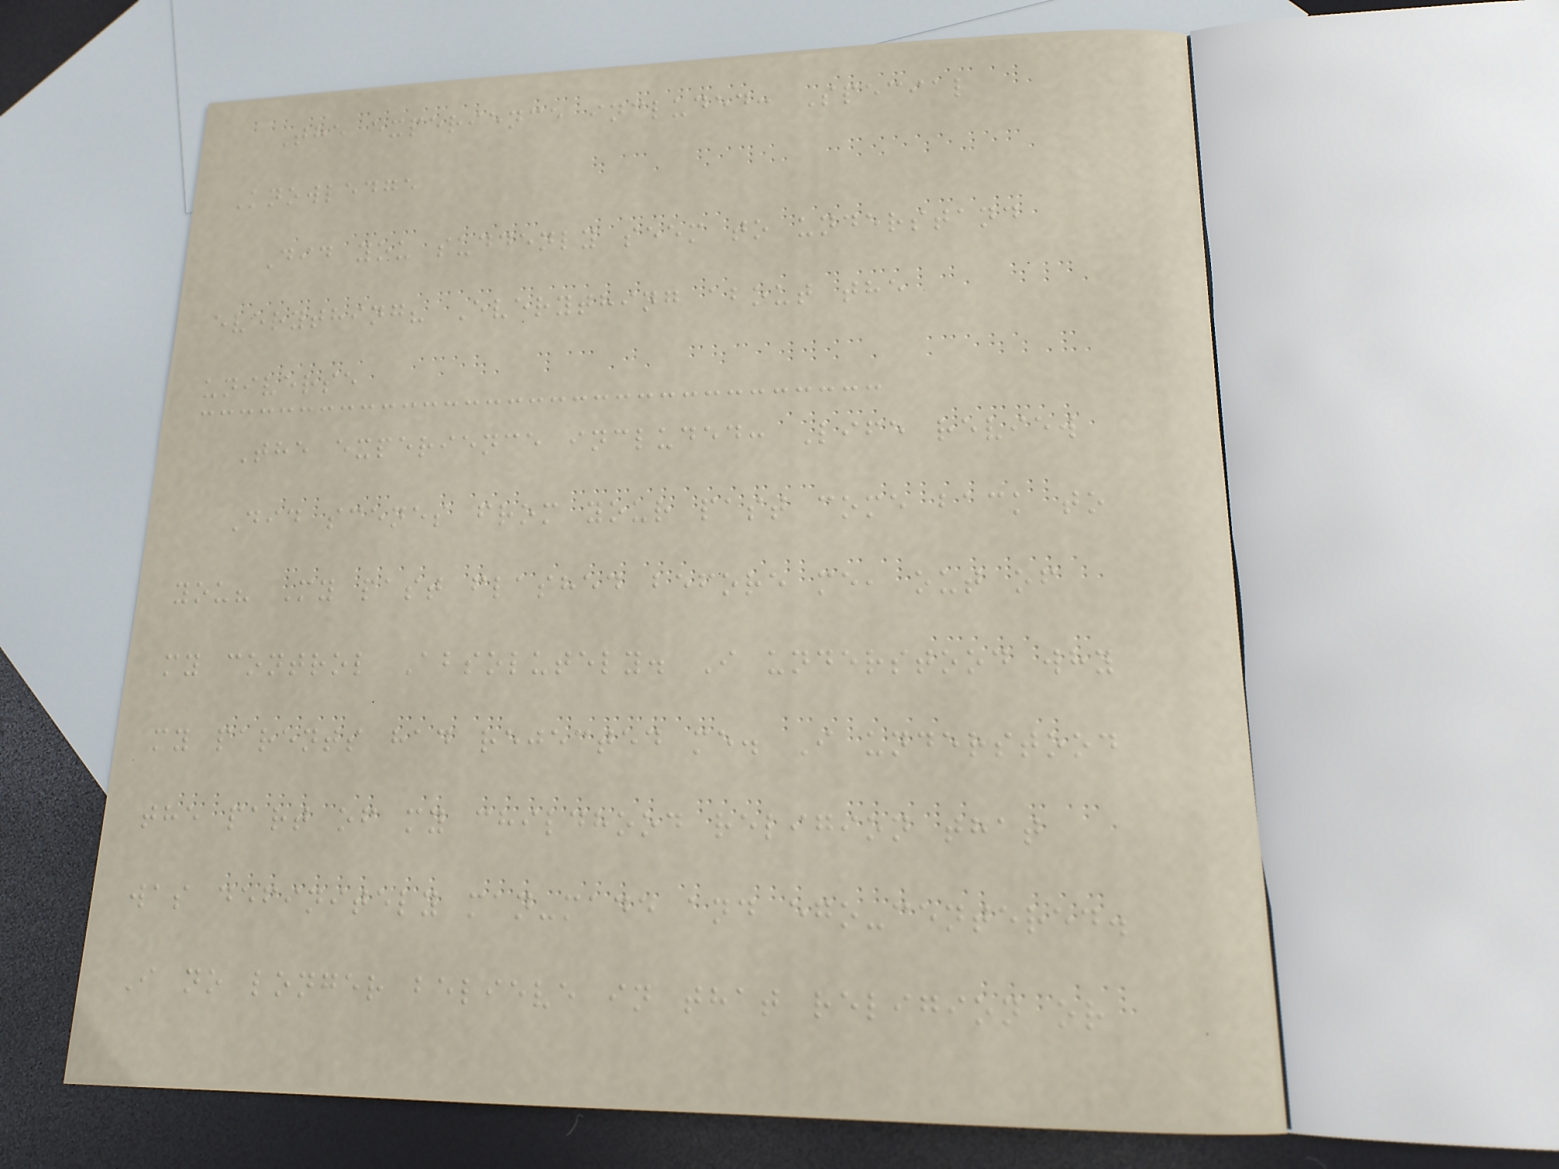The experience included: Special
Knowledge
Did you suddenly seem to understand
everything? Everything about the
universe
The experience included: Life review
Did scenes from your past come back to
you? My past flashed before me, out of
my control Absolutely. I understood why
my parents had rejected me. I understood
the part of my childhood religion that
was definitely man-made and ego-centered.
I no longer believe in that religion or
